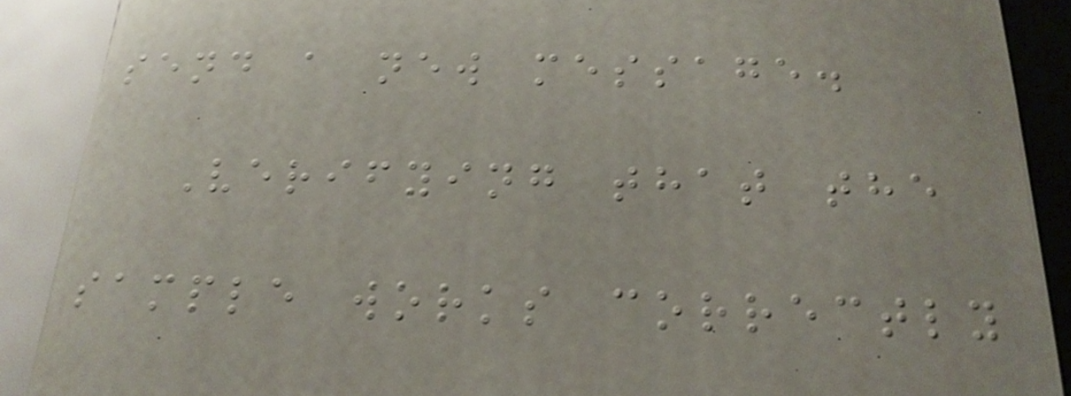send a new message.
Verifying that the
sample works correctly
